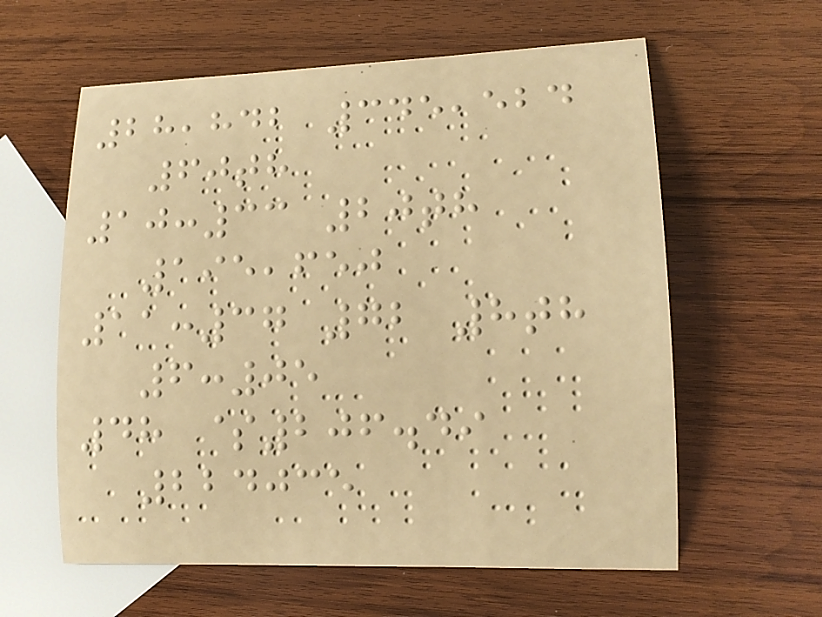28,842 345,524
60th
10:33 20th
195,650
11:37 72 8th
6:05
48 $206.49
224035
